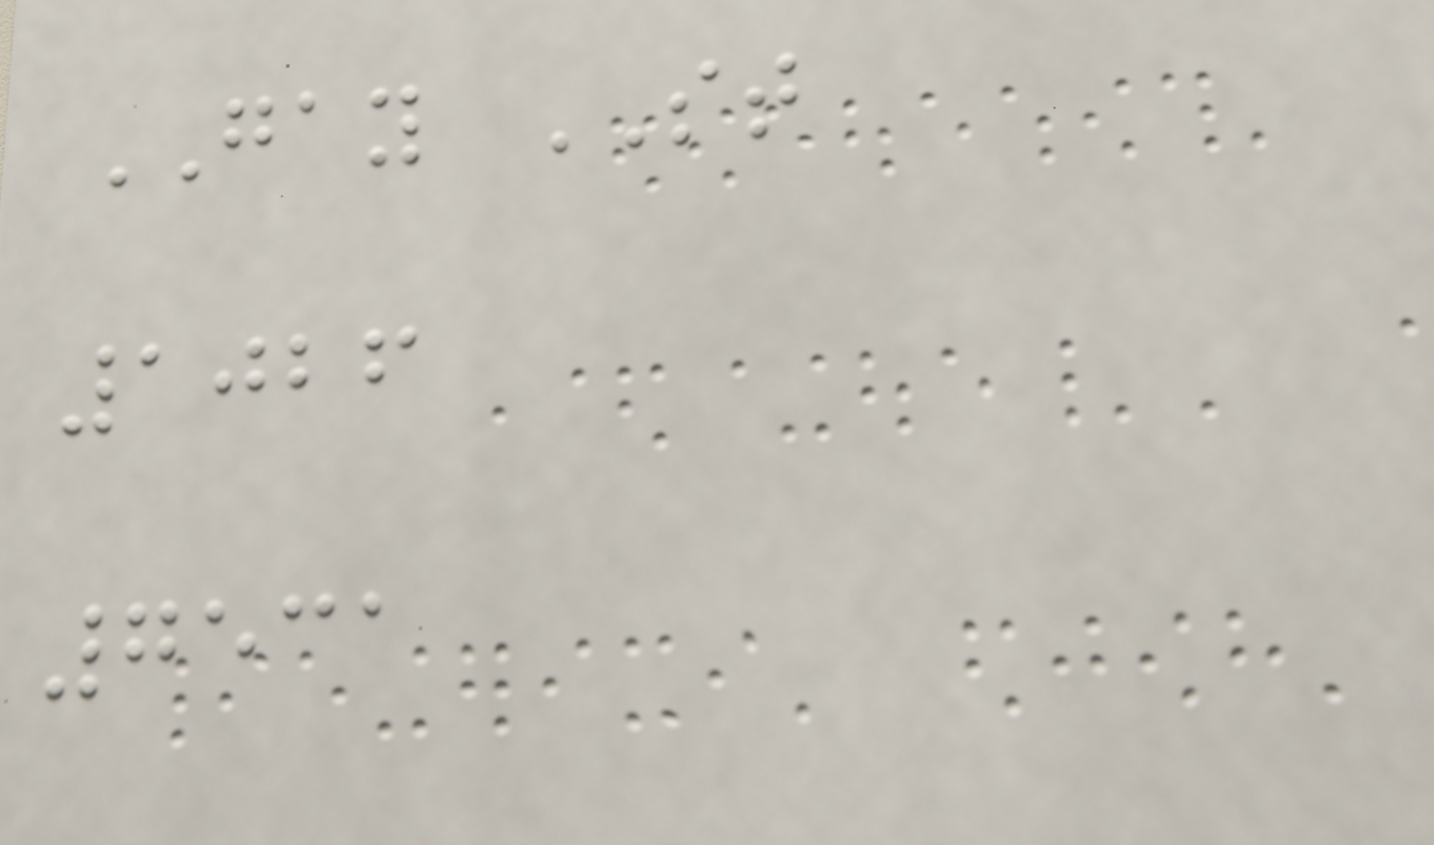GAY ST
1026
7531
